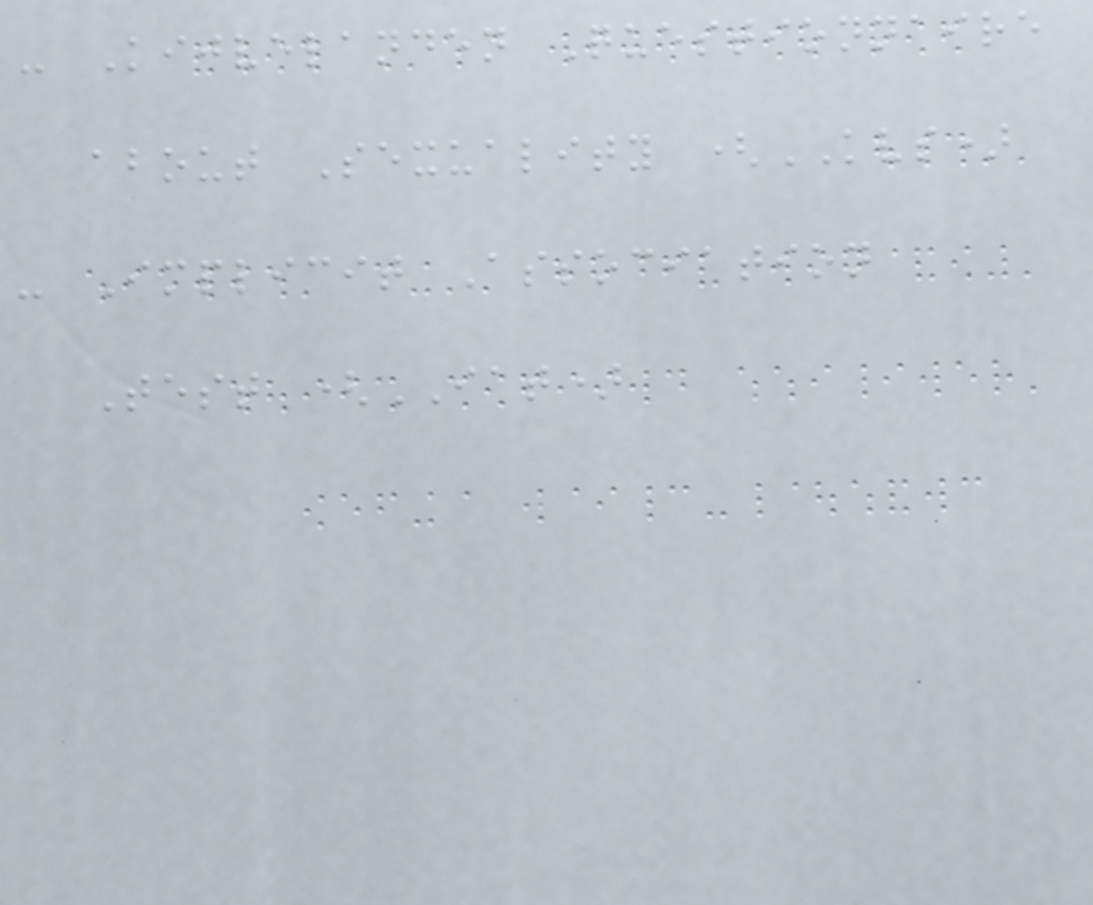- Kijvelanden Questionnaire
about Sexuality (KVS)
- Implicit Association
Test (IAT)
